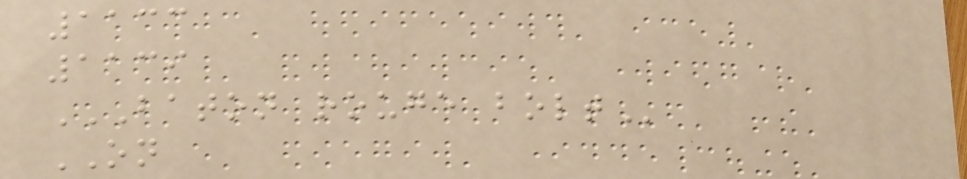1133
1139
BATON ROUGE BOLT
ON
